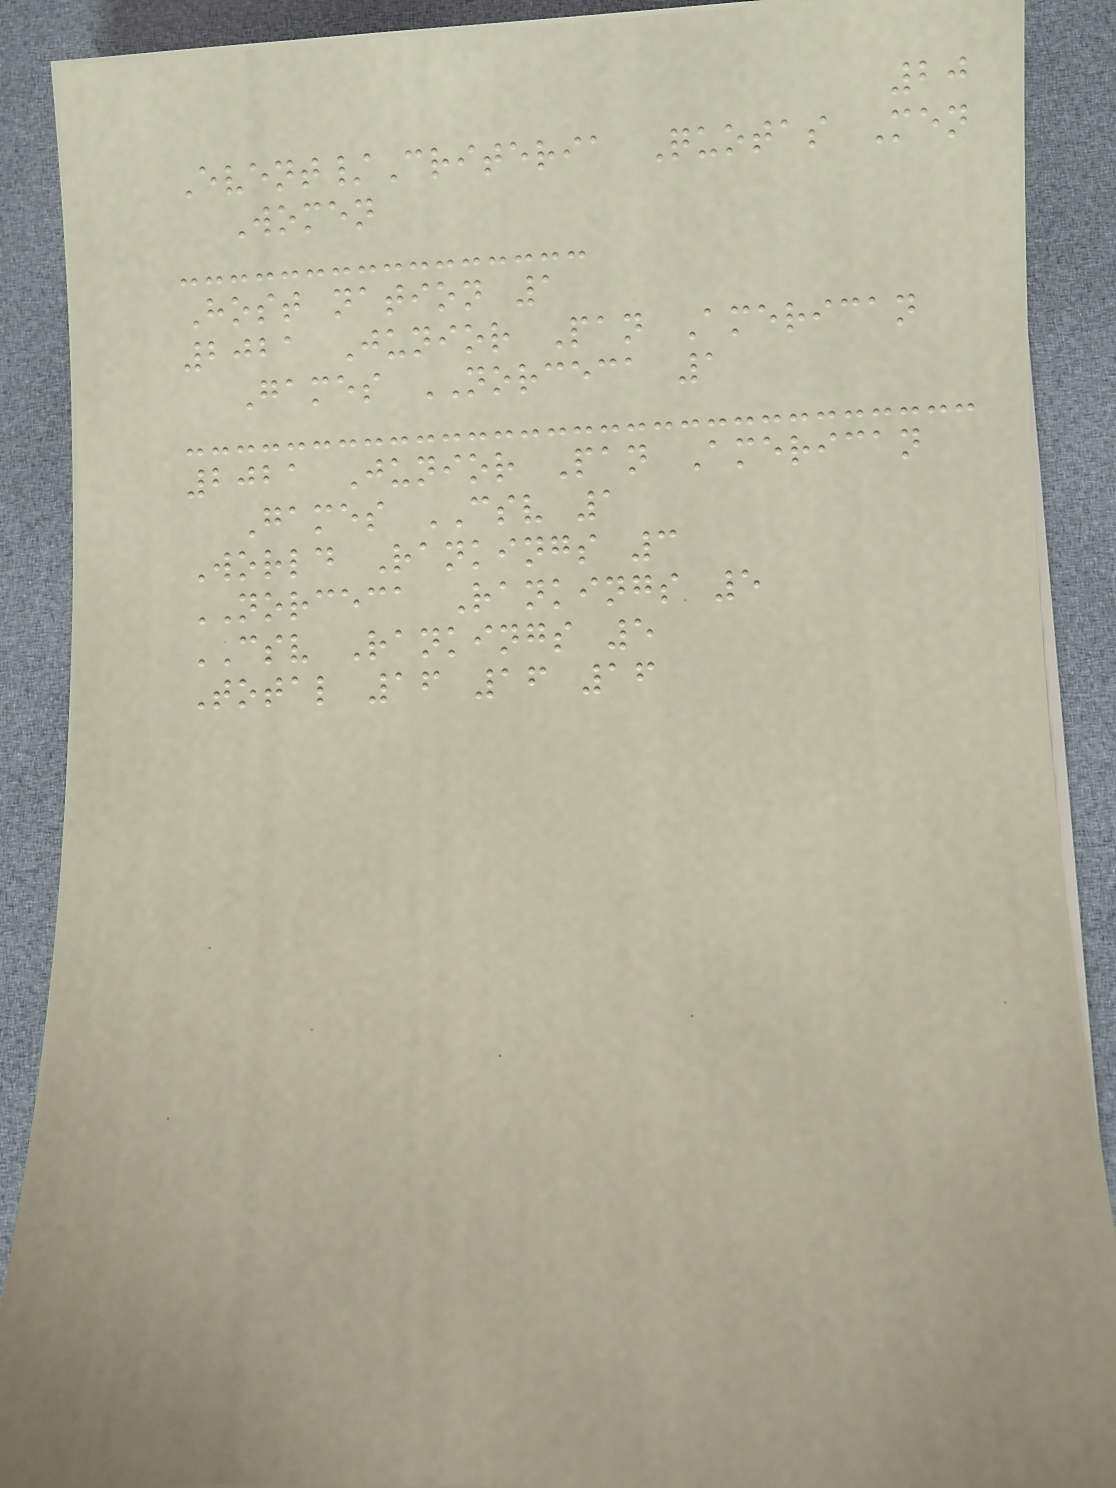20
Event/Criteria Quotas Men
Women
Host nation 1
2021 Junior Pan American
Games NORCECA 1
2021 Junior Pan American
Games CSV 1
World Rankings 3
NORCECA Rankings 5
CSV Rankings 5
Total 16 16 16
